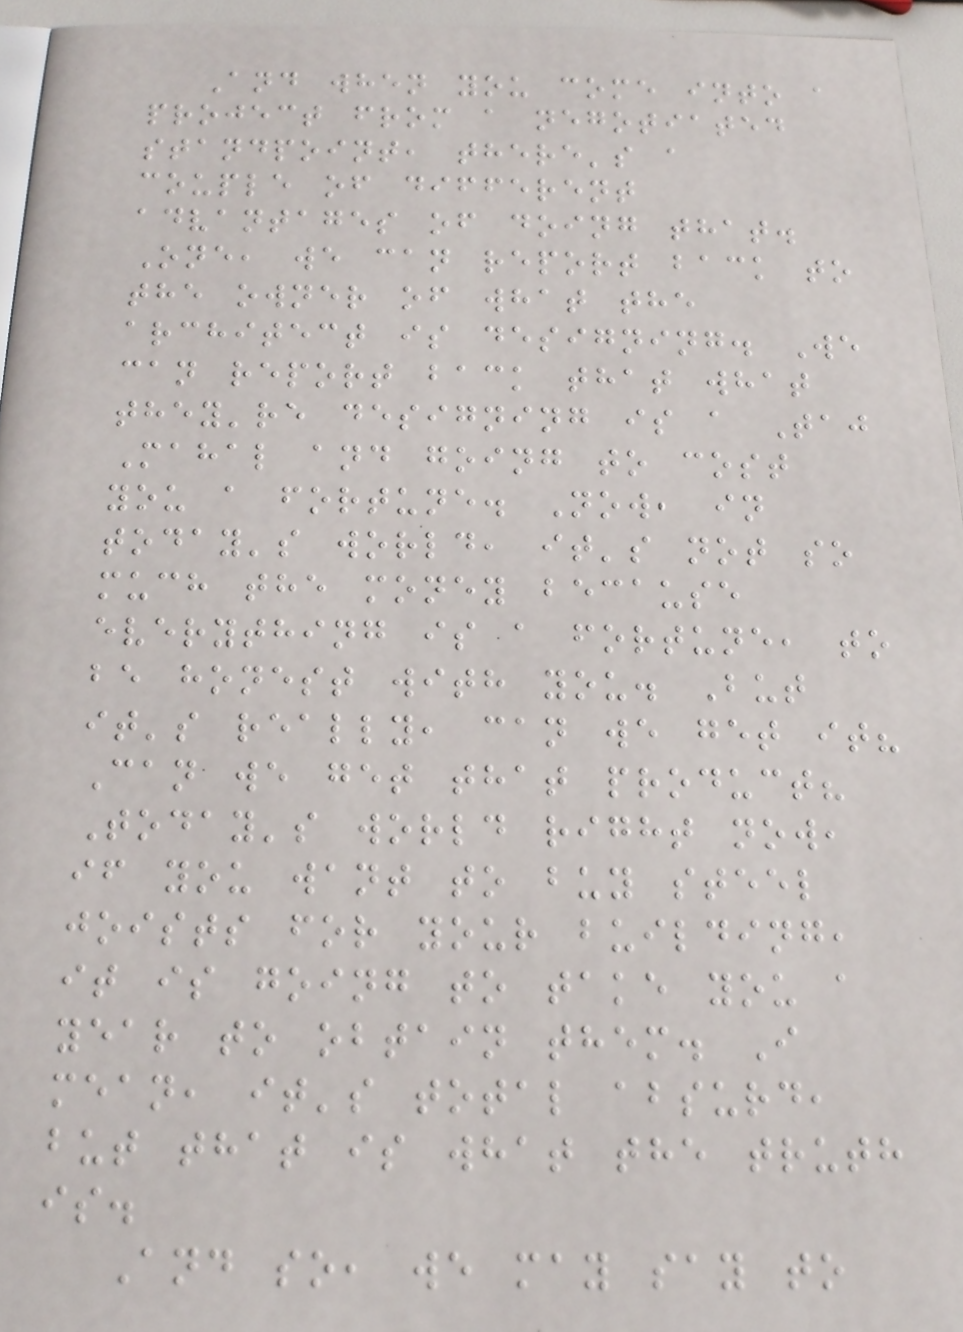And when you come into a
project from a negotiated
standpoint, there's a
couple of different
advantages of doing that.
One, we can report back to
the owner of what the
architect is designing. We
can report back that what
they're designing is a Taj
Mahal and going to cost
you a fortune. Now, in
today's world, it's not so
much the money because
everything is a fortune, to
be honest with you. But
it's really, can we get it?
Can we get that product?
Today's world right now,
if you want to buy steel
joists for your building,
it is going to take you a
year to obtain them. I
mean, it's total absurd,
but that is what the truth
is.
And so, we may say to
